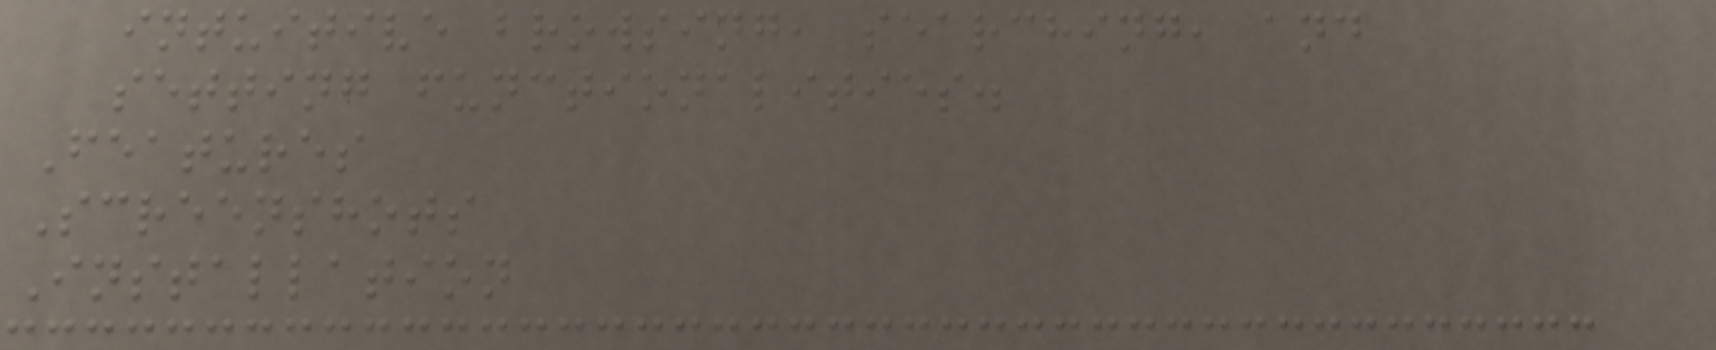intuitive browsing, searching, and
setting functionalities.
Features
Screenshots
Installation
